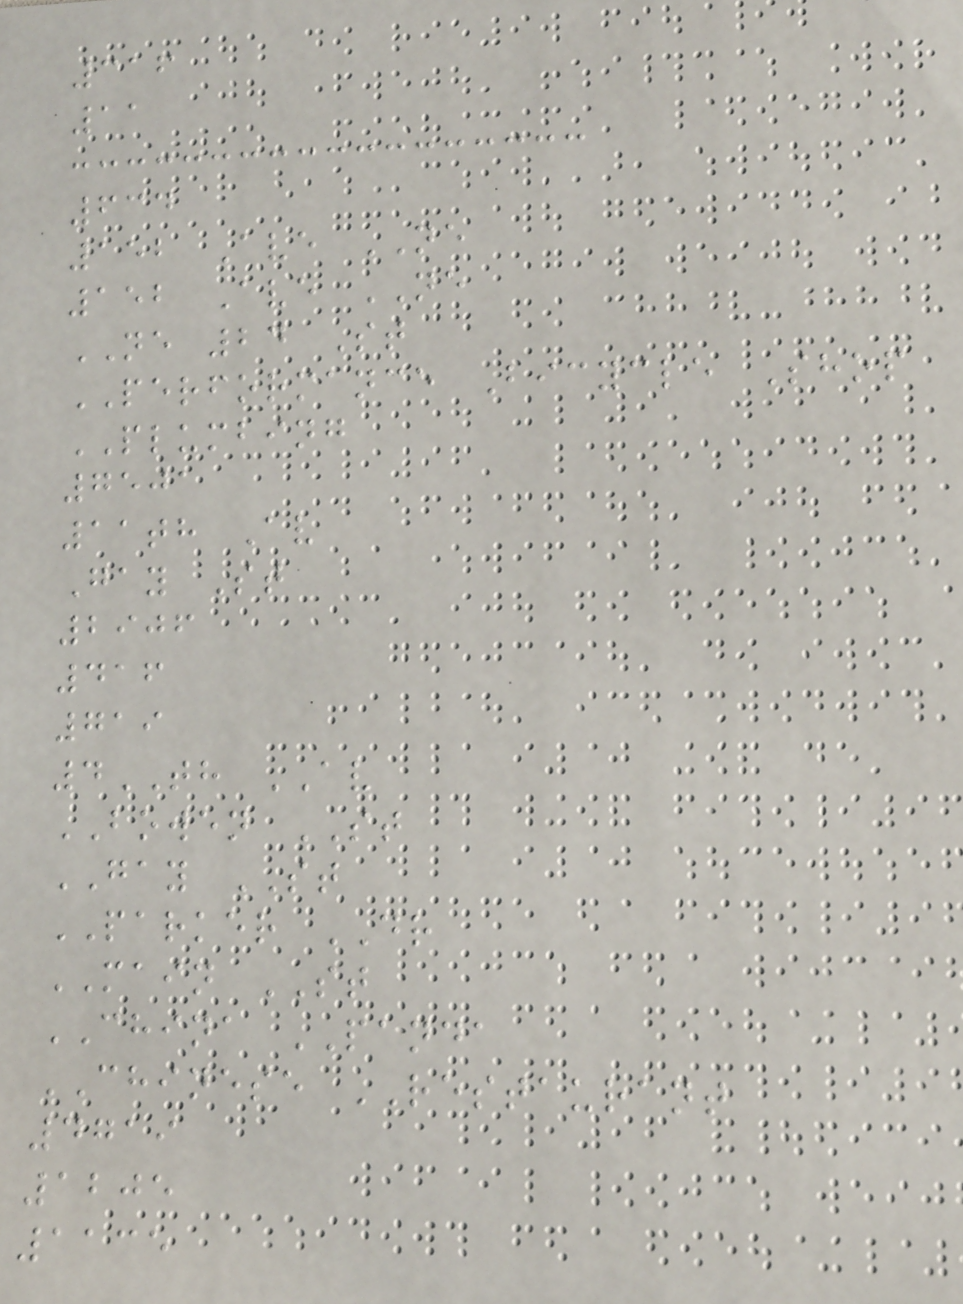316
11
634
152 Ave NE
152 Ave NE
NE 24 St
PERFORMANCE Bicycle Shop
PLUMBING
7501
11th Av
Gay St
2906
416
719
4TH AV
BOWEN ST
GAY ST
PARKER DR
MAIN ST
CHINA PANDA
CHINESE RESTAURANT
4719
1205
1135
